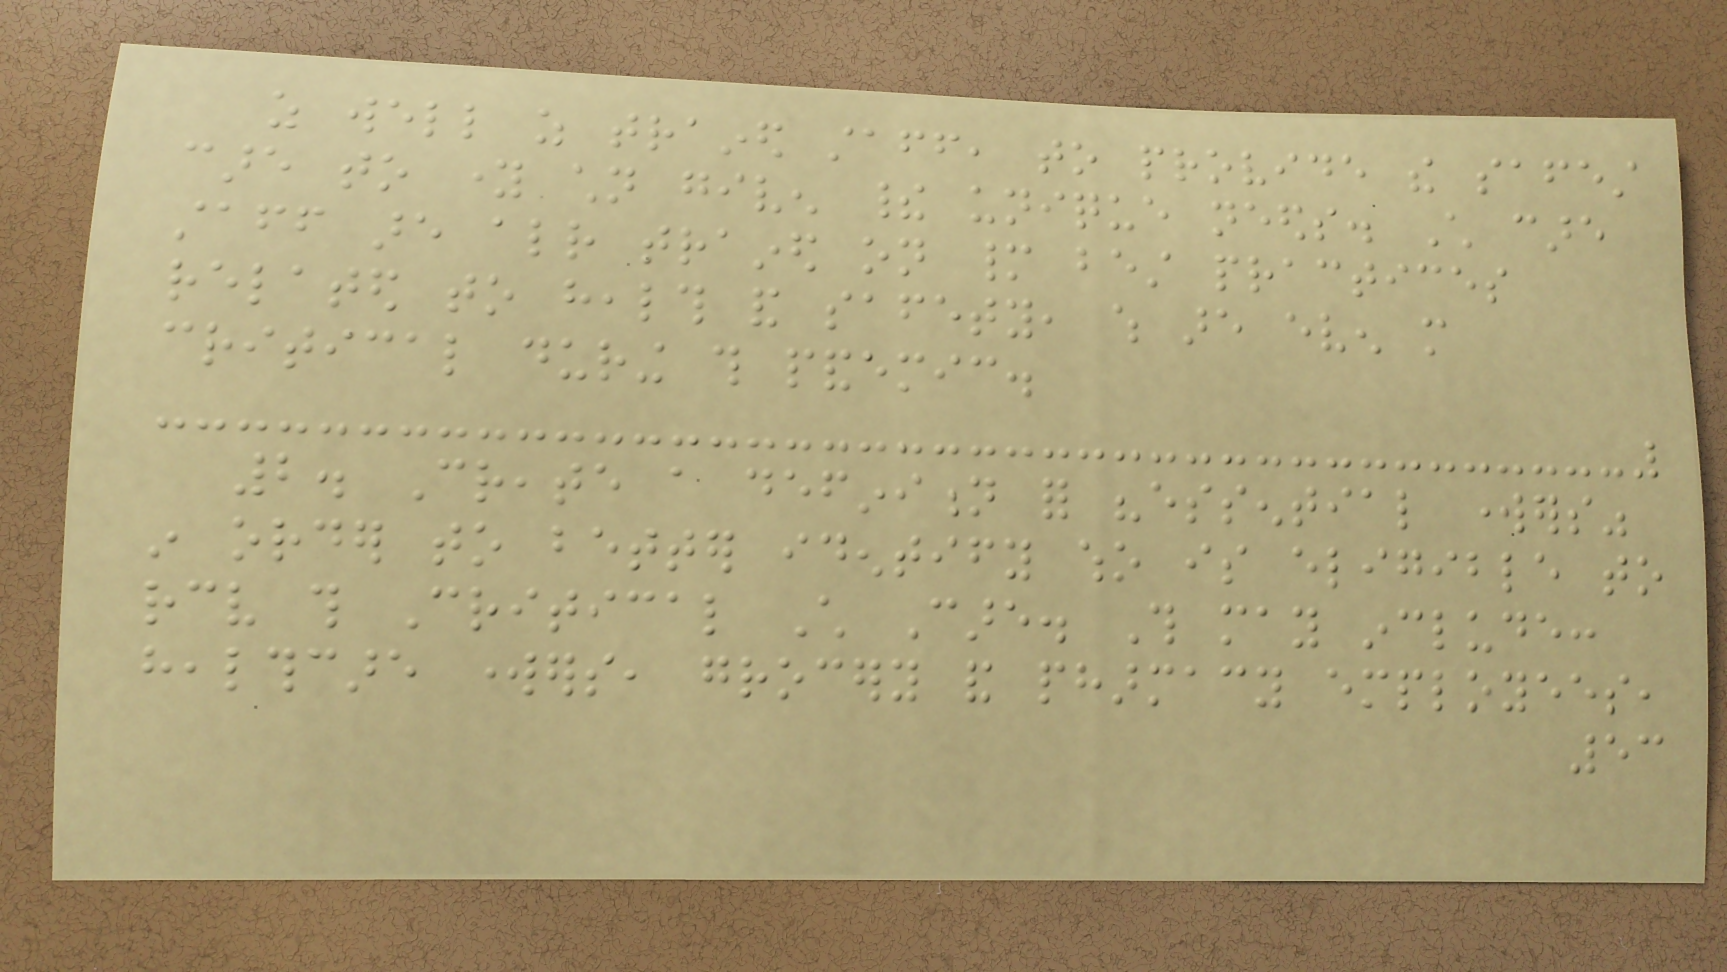as well as trained staff, to provide the safest
care to young children given their unique needs. Child care
staff are already trained on many best practices
related to health and safety, which are even more
critical during this pandemic.
2. Create a definition for "essential workers"
in order to better identify who is eligible to
receive this Critical Child Care. This may include:
healthcare workers, grocery and pharmacy employees,
53
